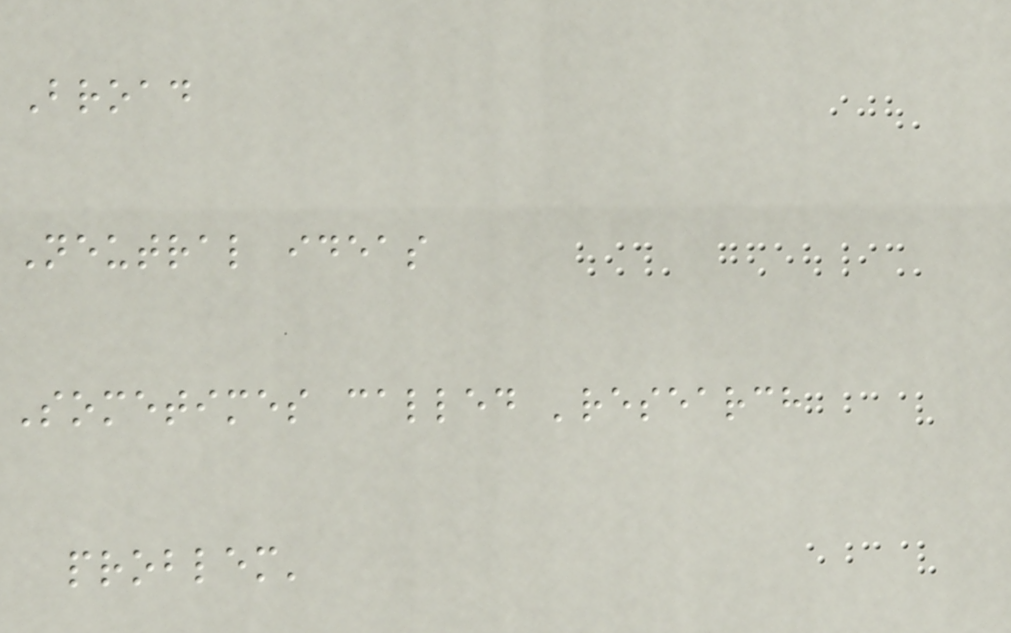Broad
Neutral ideas
Sometimes called 'research
problem'
